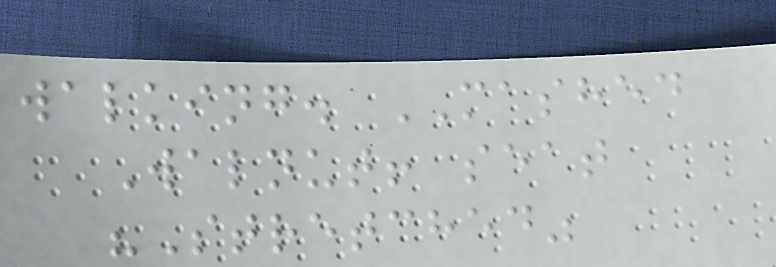walking. MASHED
Walnut! seat
"Stretched"
